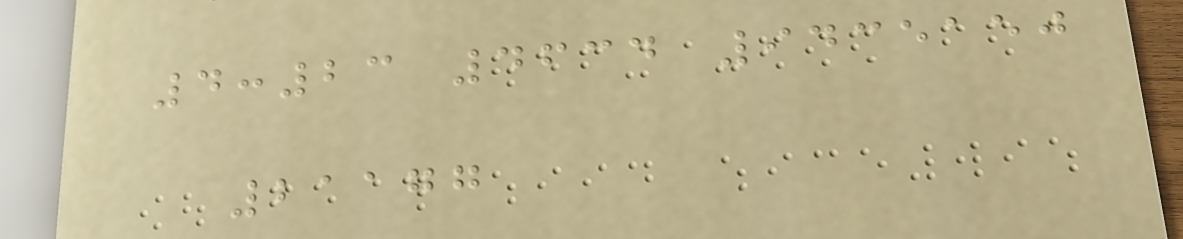4:23 4634 9435150
21177
